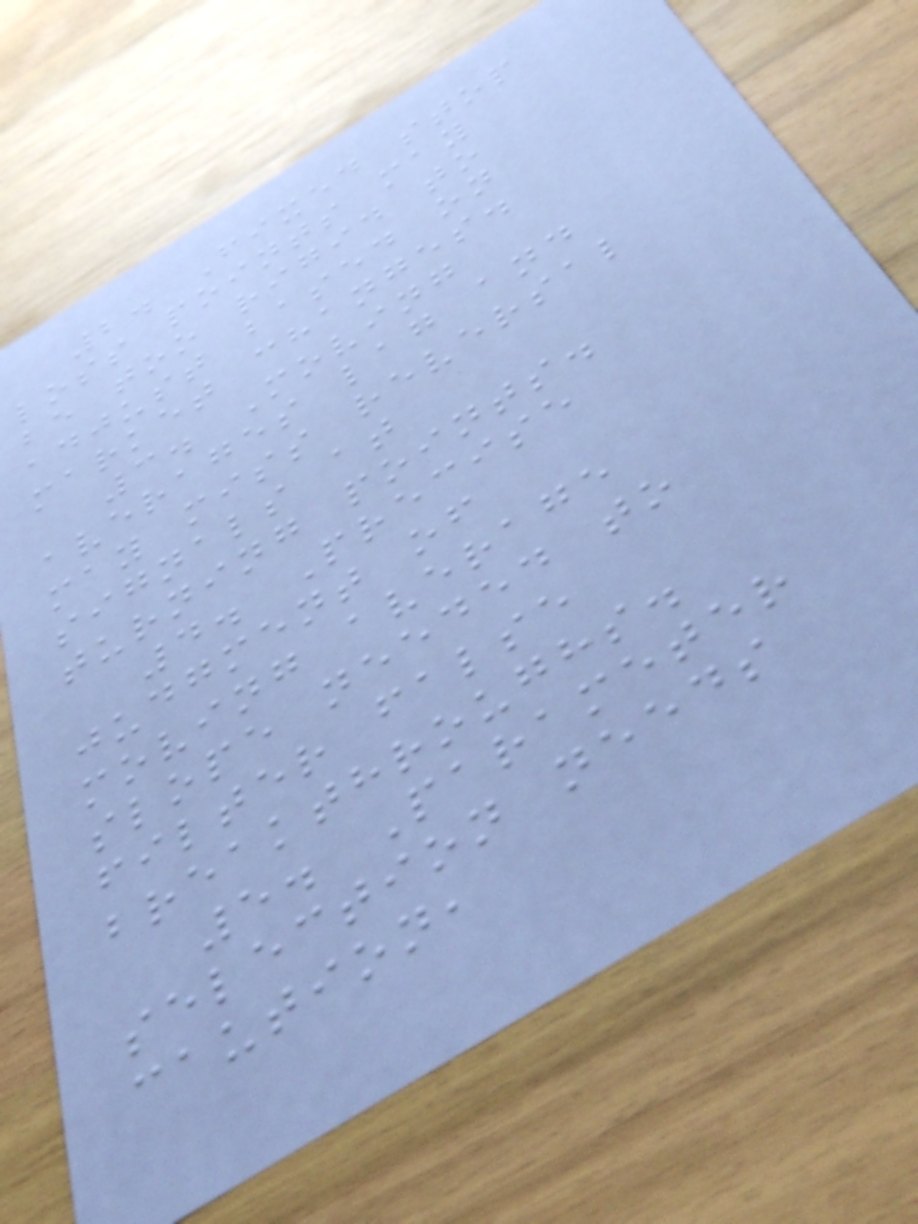2. Fixed stop
loss points may
be too rigid to
adjust based on
market changes.
3. Moving
averages lag and
may miss reversal
signals at
turning points.
4. Precise
judgment of
moving average
slope needed to
filter false
breakthroughs.
5. Parameter
selection needs
caution,
